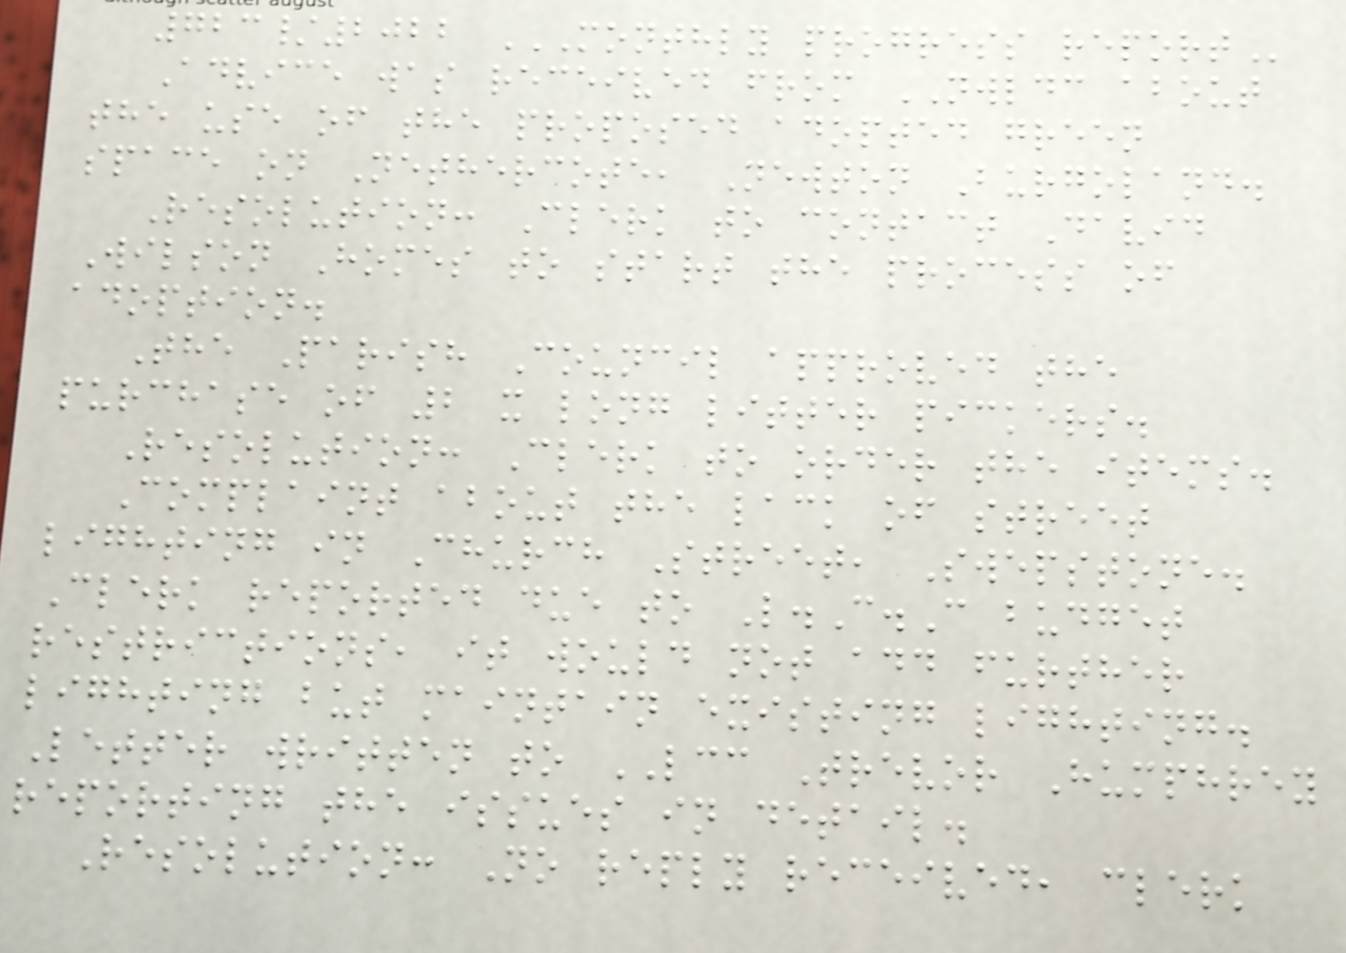723/2022 MONTHLY PROGRESS REPORT
Advice was received from NWLDC about
the use of the proposed adopted green
space on Nethercote, Newton Burgoland.
Resolution: Clerk to contact David
Wilson Homes to start the process of
adoption.
The Parish Council approved the
purchase of 2 x long litter pickers.
Resolution: Clerk to order the items.
Complaint about the lack of street
lighting in Church Street, Swepstone.
Clerk reported due to L.C.C budget
restrictions, it would not add further
lighting but maintain existing lighting.
Letter written to LCC Trevor Humphrey
reporting the issues in detail.
Resolution: No reply received, clerk
